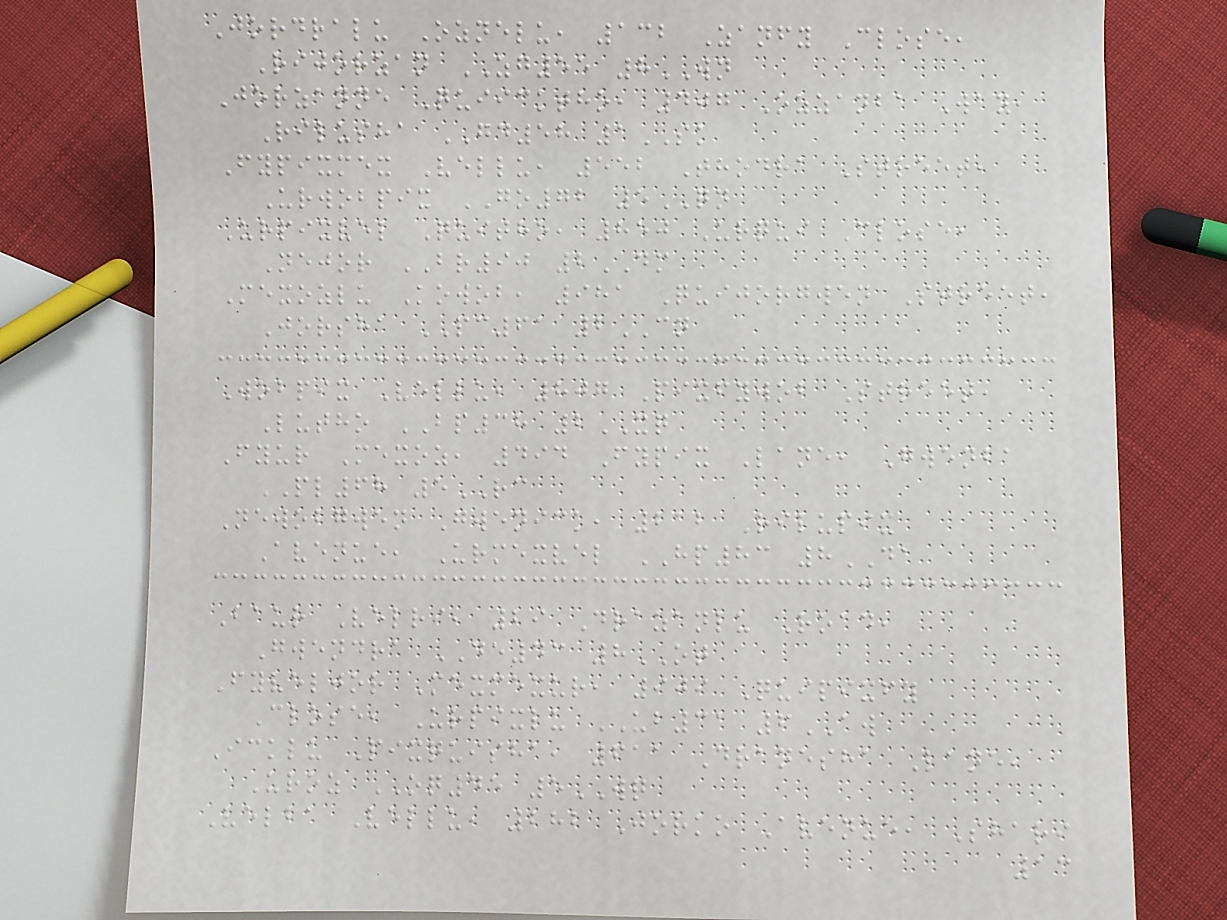Jordralu Oznelu, 132 Zanfy Close,
Rijorzan ZG55 8WN
Jorzanne Quiicktho, 407 Ozzanba Way,
Rilusha GD58 1SK
Fypixmex Vellu, 552 Thodra Street,
Urwobpix GO72 5QN
Urpixvel Quitho, 850 Urqui Close,
Nejor BR90 2DM
Mexozlu Kowob, 981 Quijorgwen Street,
Jorsha PC61 2CN
Wobpix Vellu, 807 Pixfywob Street,
Lutho BP38 2XQ
Fyur Mexoz, 494 Fypix Lane, Gwenba
PL68 5RC
Newobgwen Gwenick, 212 Rilupix
Avenue, Urmexvel HP83 8DA
Baur Velri, 29 Drazanlu Road,
Gwendra DE43 8OT
Fyveljor Mexmexur, 909 Quipixfy
Close, Urpixlu UB31 6AW
Icklu Pixquisha, 611 Dranesha Lane,
Uroz OQ45 5WQ
Velba Vellu, 282 Jorko Avenue, Shari
13
